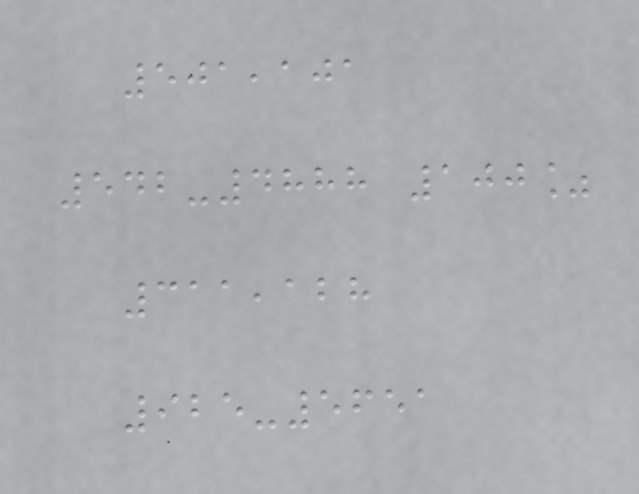501,101
542-4888 100%
311,128
925-5651
